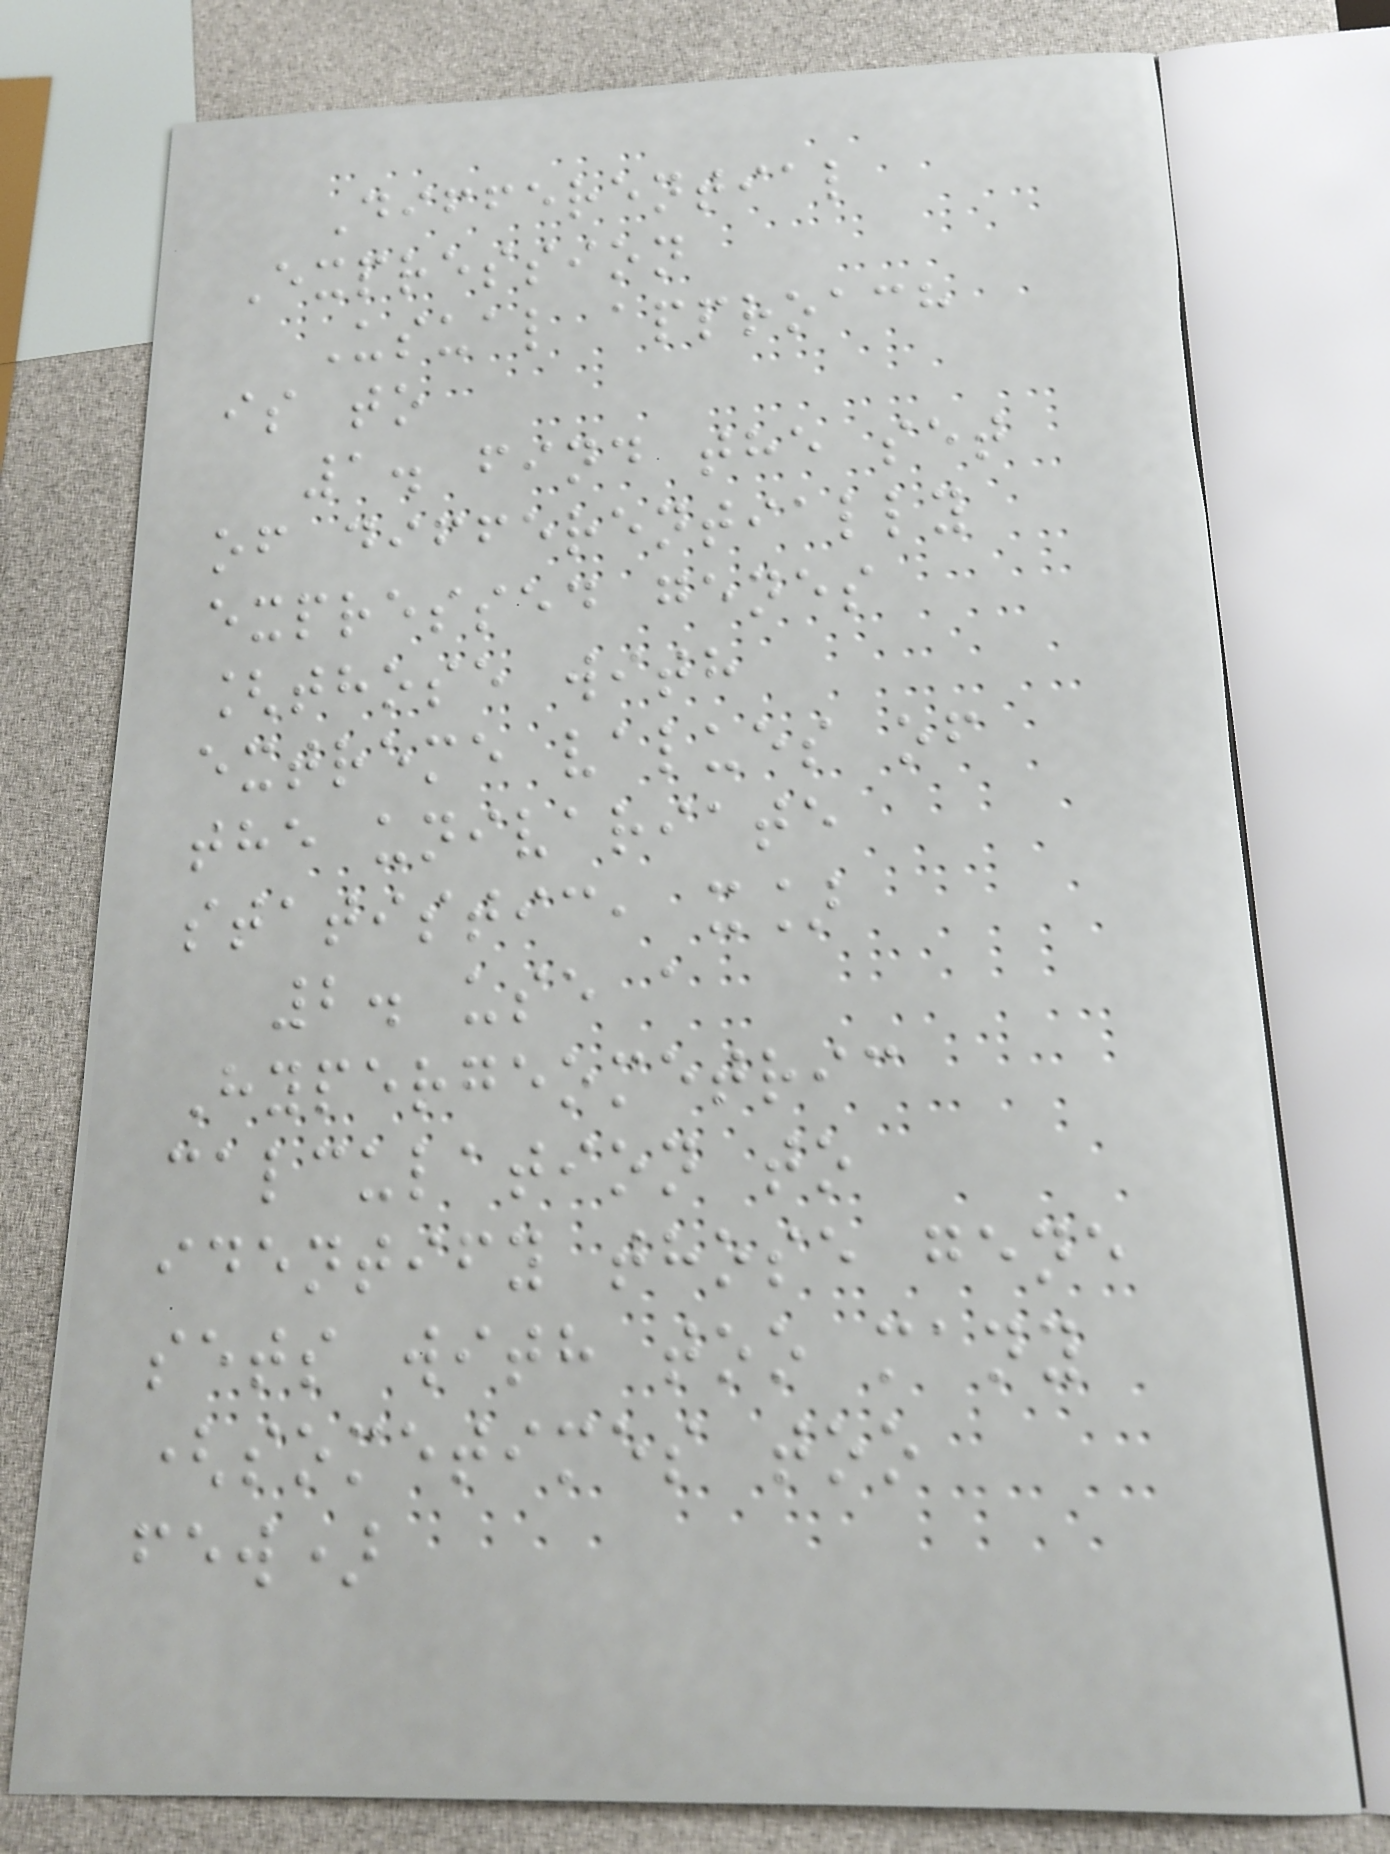Differential
Expression
Usual approach
is to
1. find the set
of differentially
expressed genes
[those with
extreme values of
the univariate
statistic, x]
2. use a
Hypergeometric
calculation to
identify those gene
sets with too many
(sometimes too
few)
